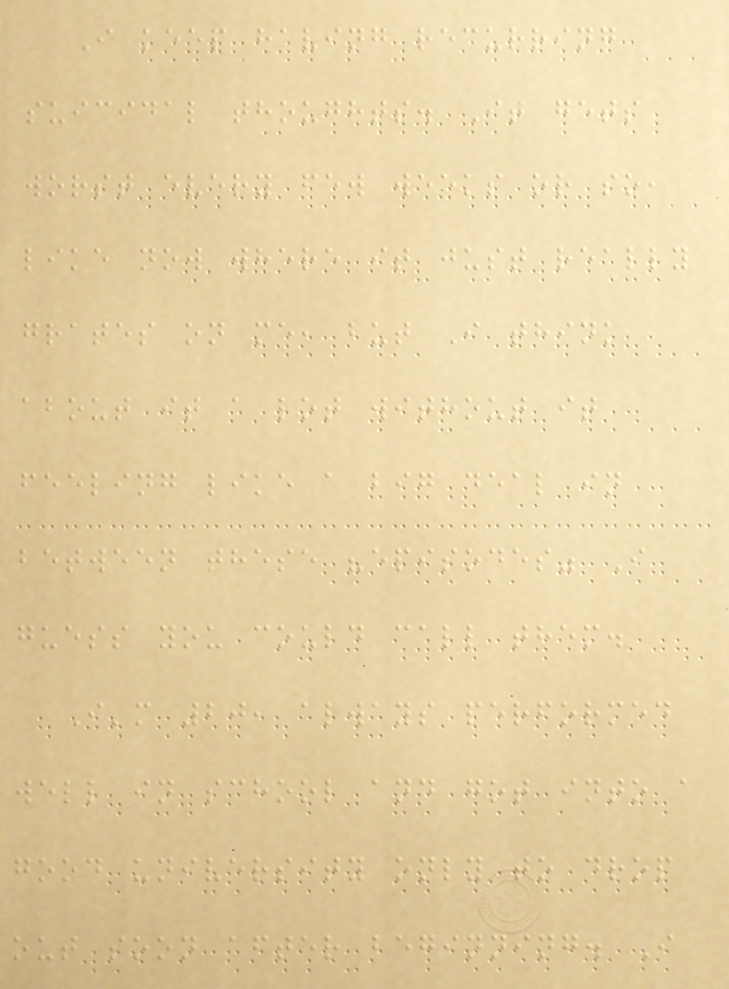I keep having recurring
suicidal thoughts. It gets
worst every few weeks or so,
like now where it just really
grates on me, but I think
about it a lot without it
feeling like a big deal in
between these "episodes" I
guess you could call them.
I'm 20, always performed
well in school and got into a
good university only to drop
out soon after beginning. I
